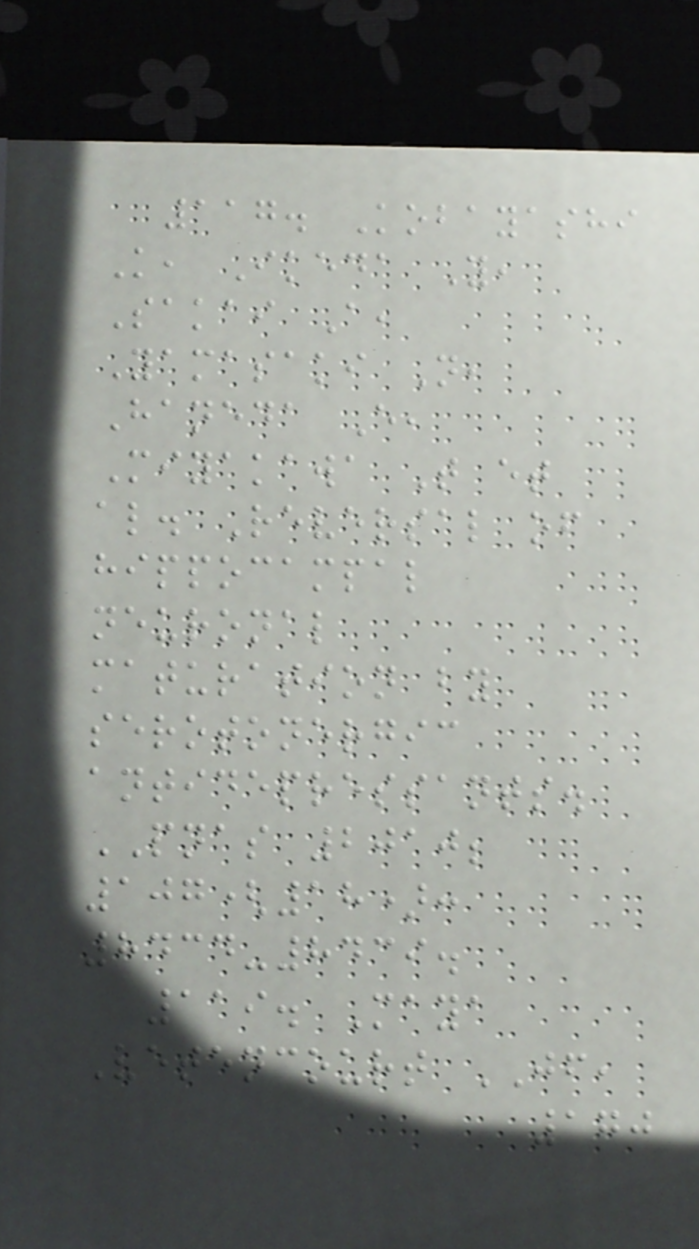117. Kobayashi
K, Ikeda Y,
Sakai A,
Yamasaki N,
Haneda E,
Miyakawa T et
al. Reversal of
hippocampal
neuronal
maturation by
serotonergic
antidepressants.
PNAS 2010;
107(18):
8434-8439.
119. Maya
Vetencourt JF,
170
